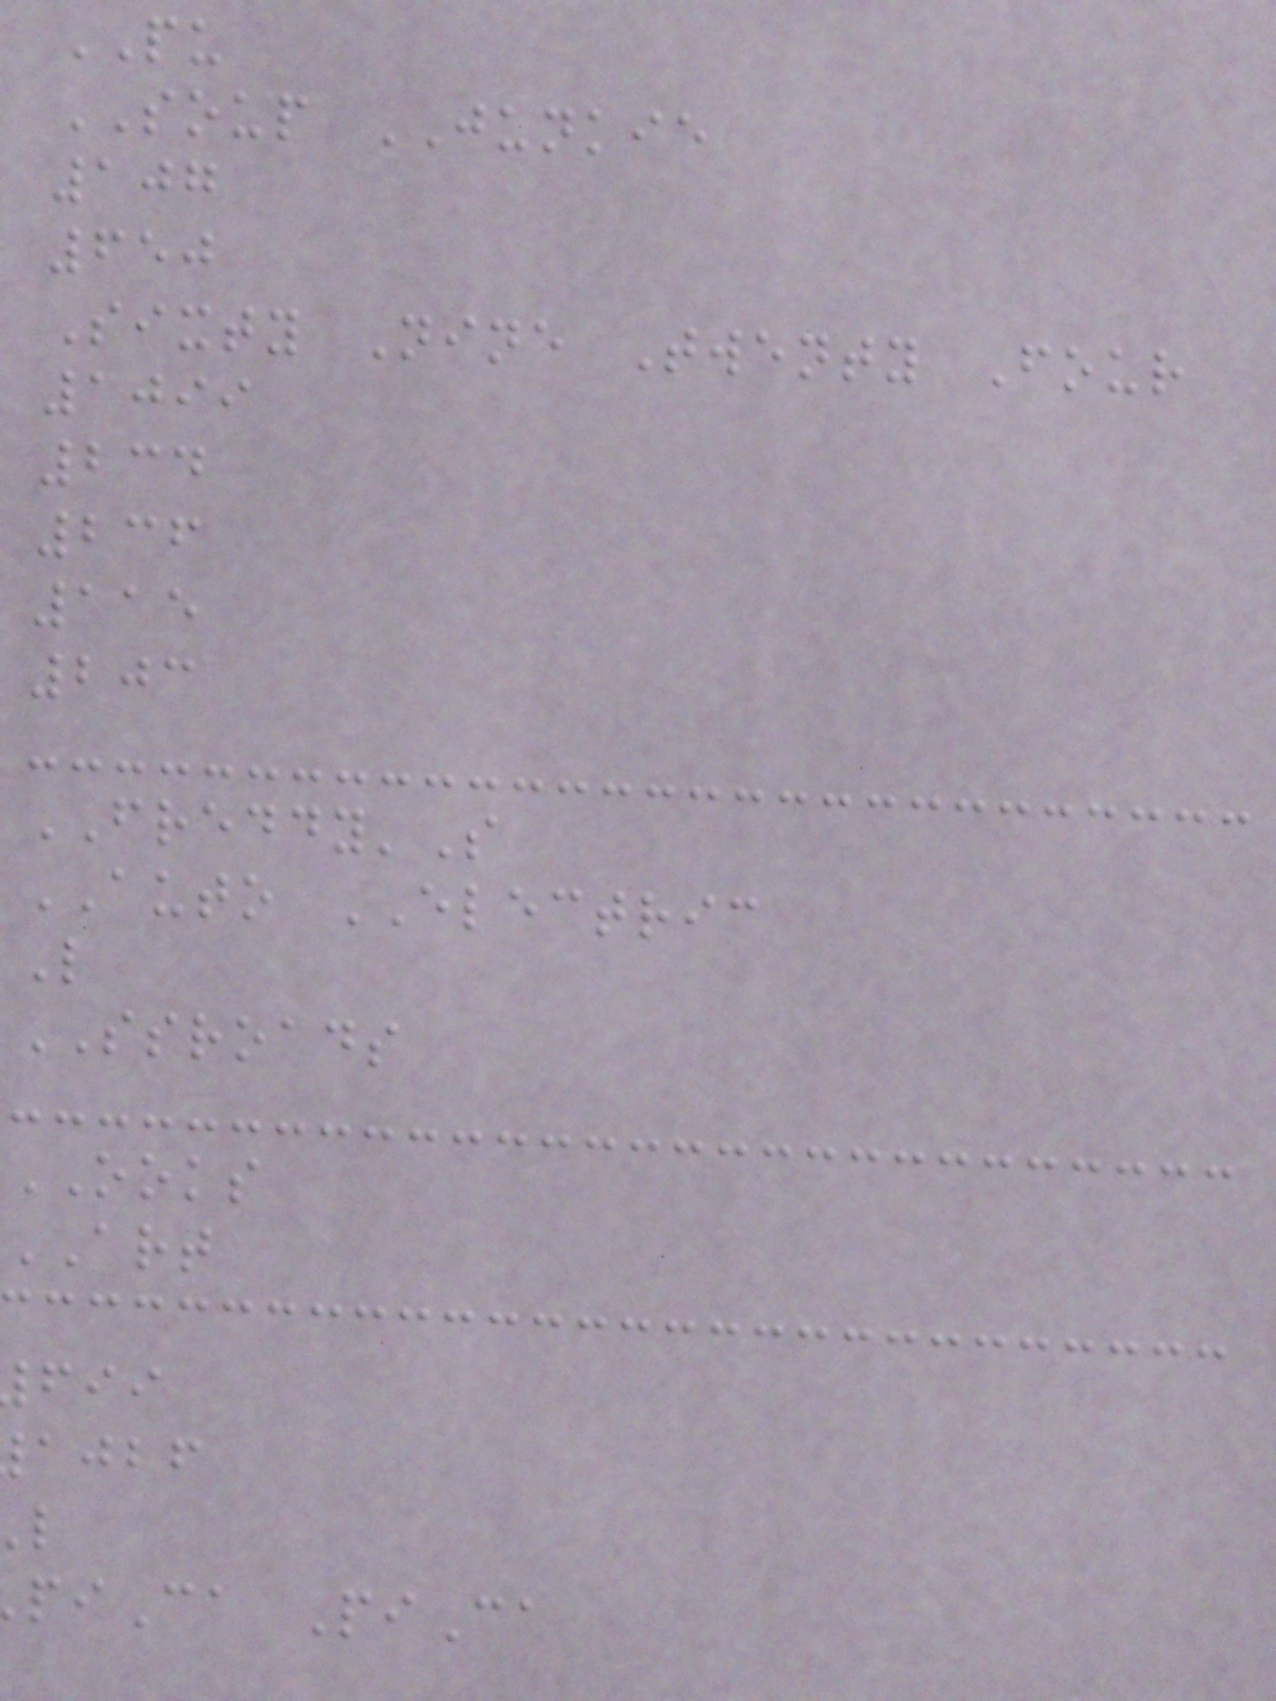PU
SOUP JUNKIE
107
650
Sixty Nine Twenty Four
1099
234
236
115
203
FREDDY'S
AUTO ELECTRIC
L
SSROADS
OOKS
ART
ajbf
iCa PiCa
